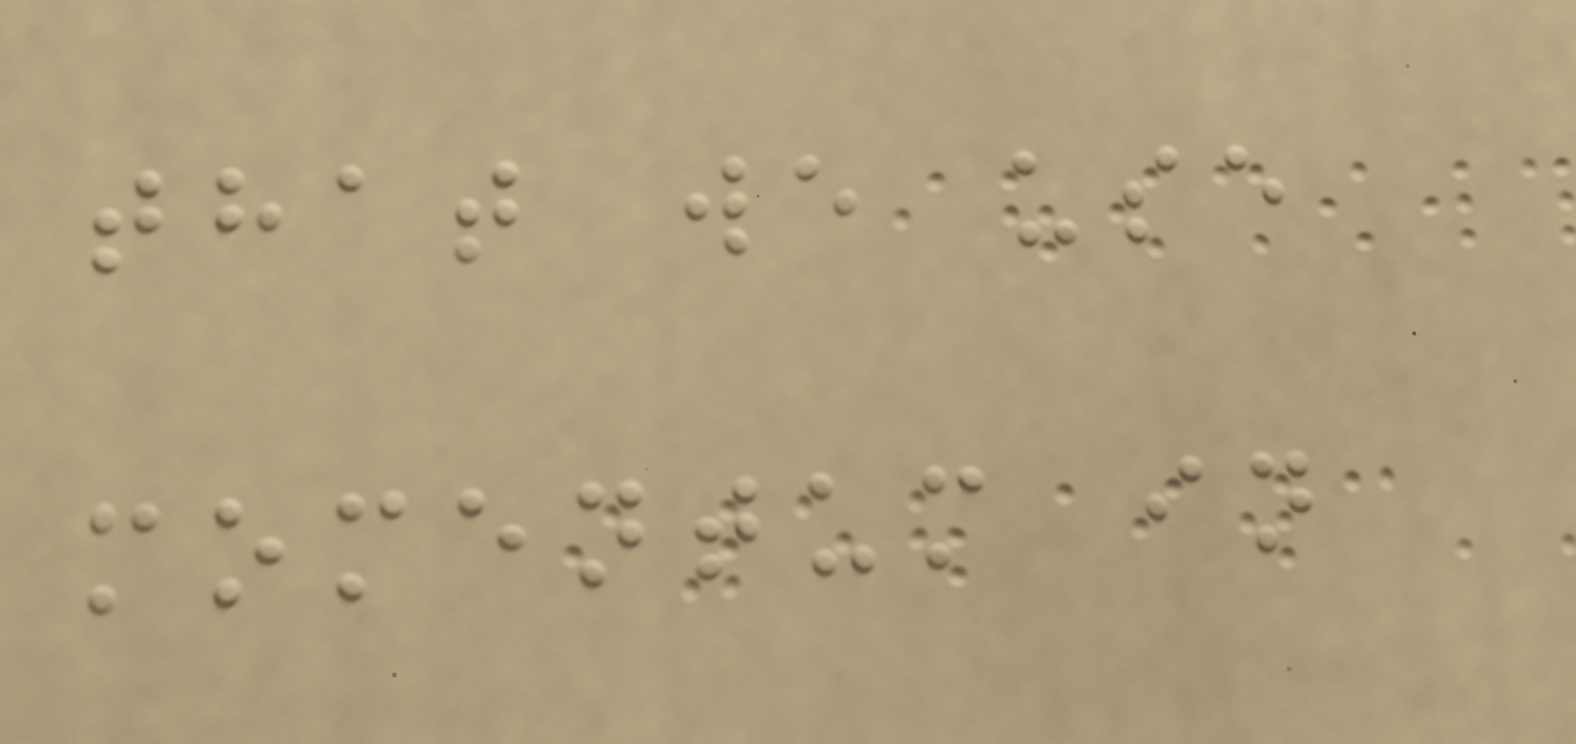that we use
momentum in
